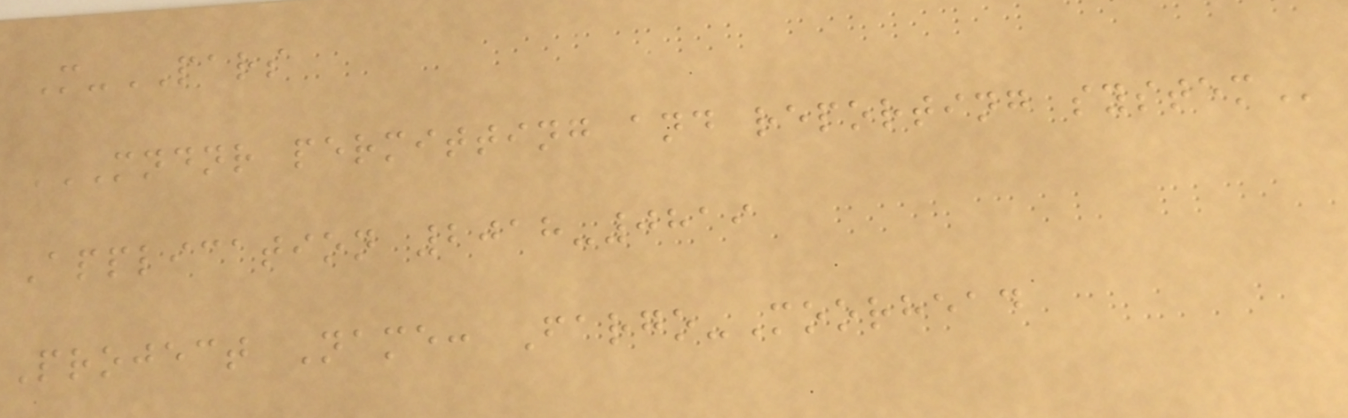M-PARS
MNDNR PERMITTING AND REPORTING SYSTEM
Application 2018-0819
Project Name: Fargo-Moorhead
